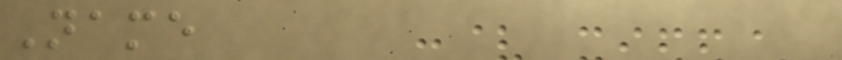Name
